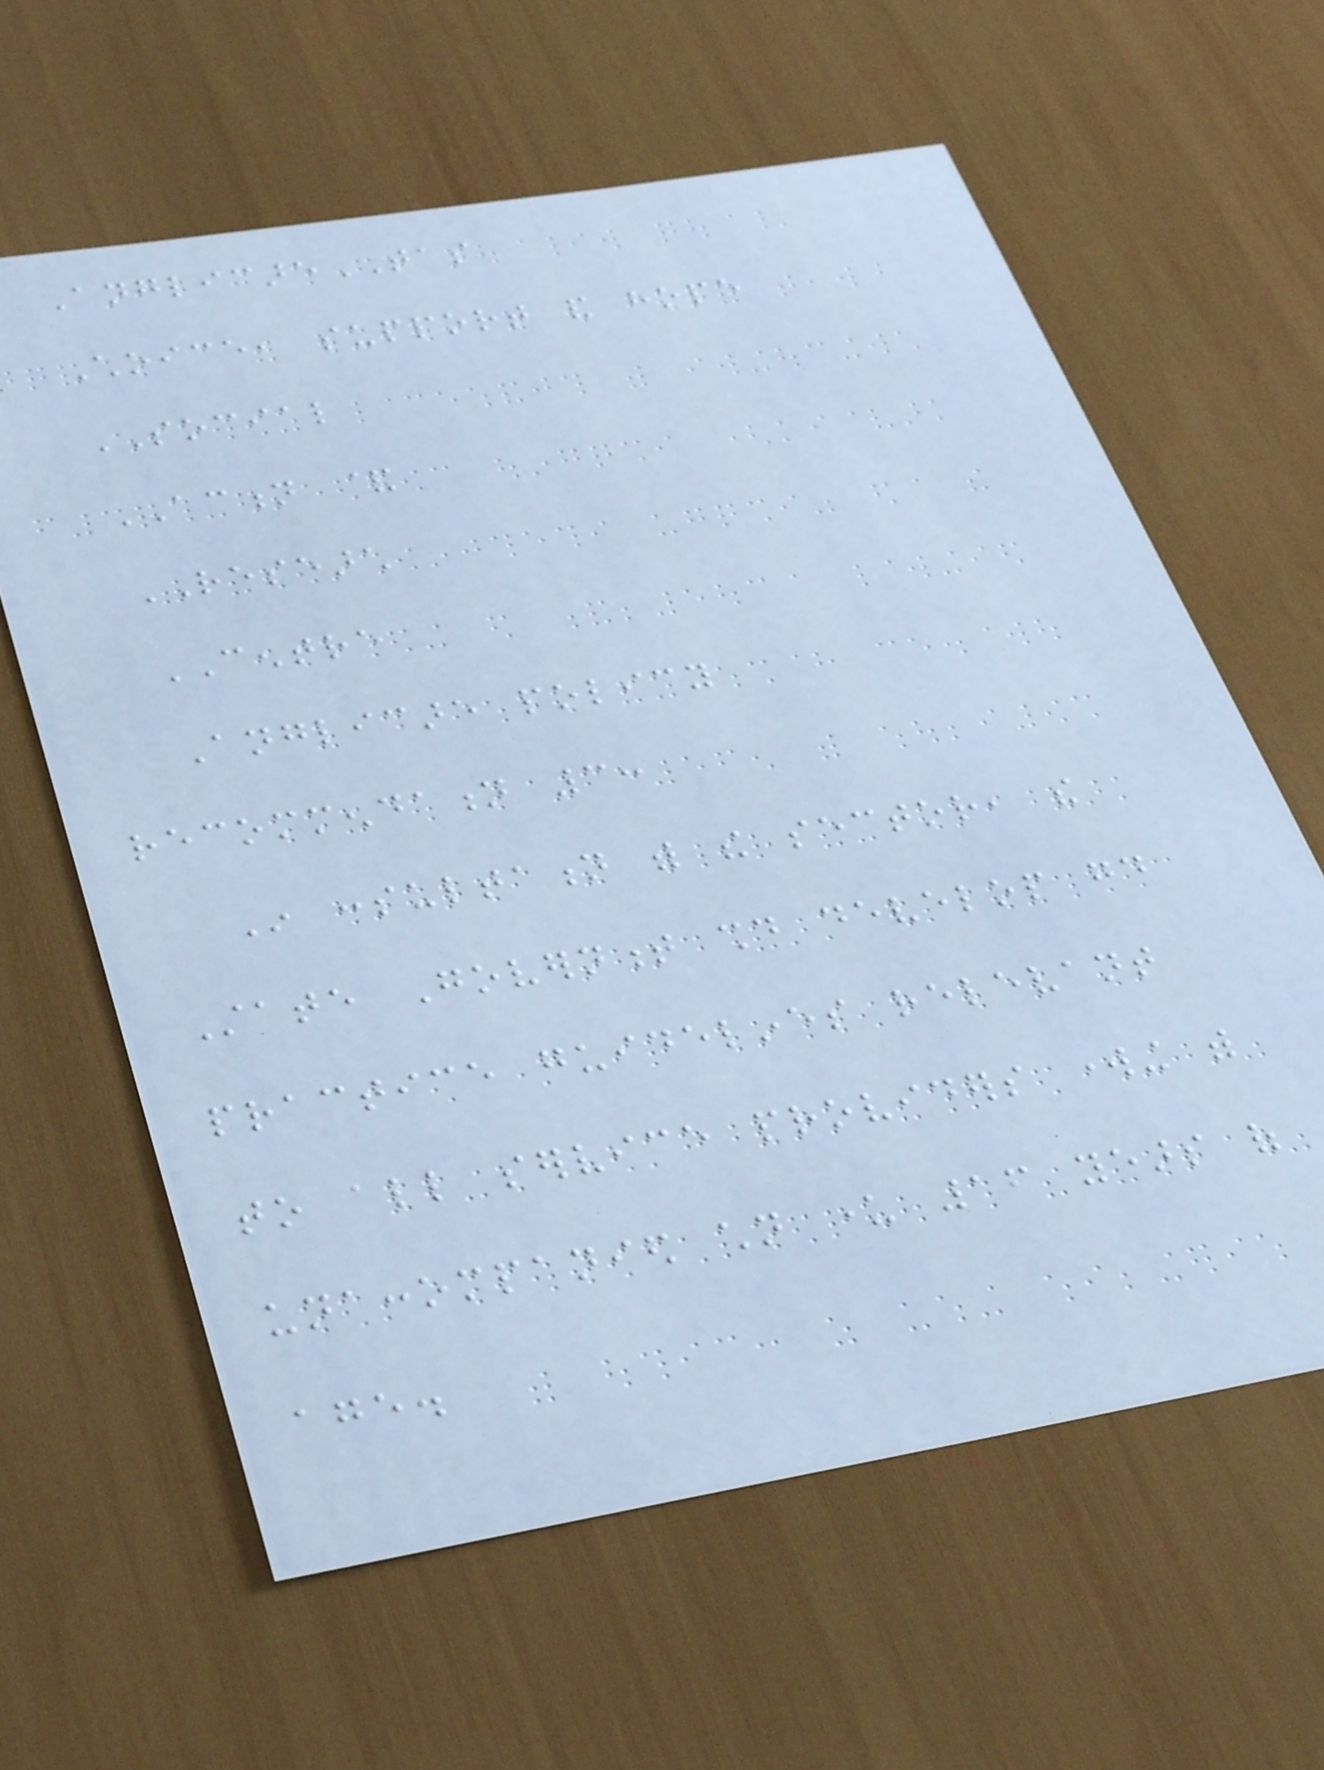AnglicareTAS
Choice, support and hope
SOCIAL
ACTION &
RESEARCH
CENTRE
Anglicare policy
recommendation 3:
In consultation with the sector, the
State Government should develop good
practice guidelines relevant
to all service providers working with
unaccompanied children under 16 years of
age.
